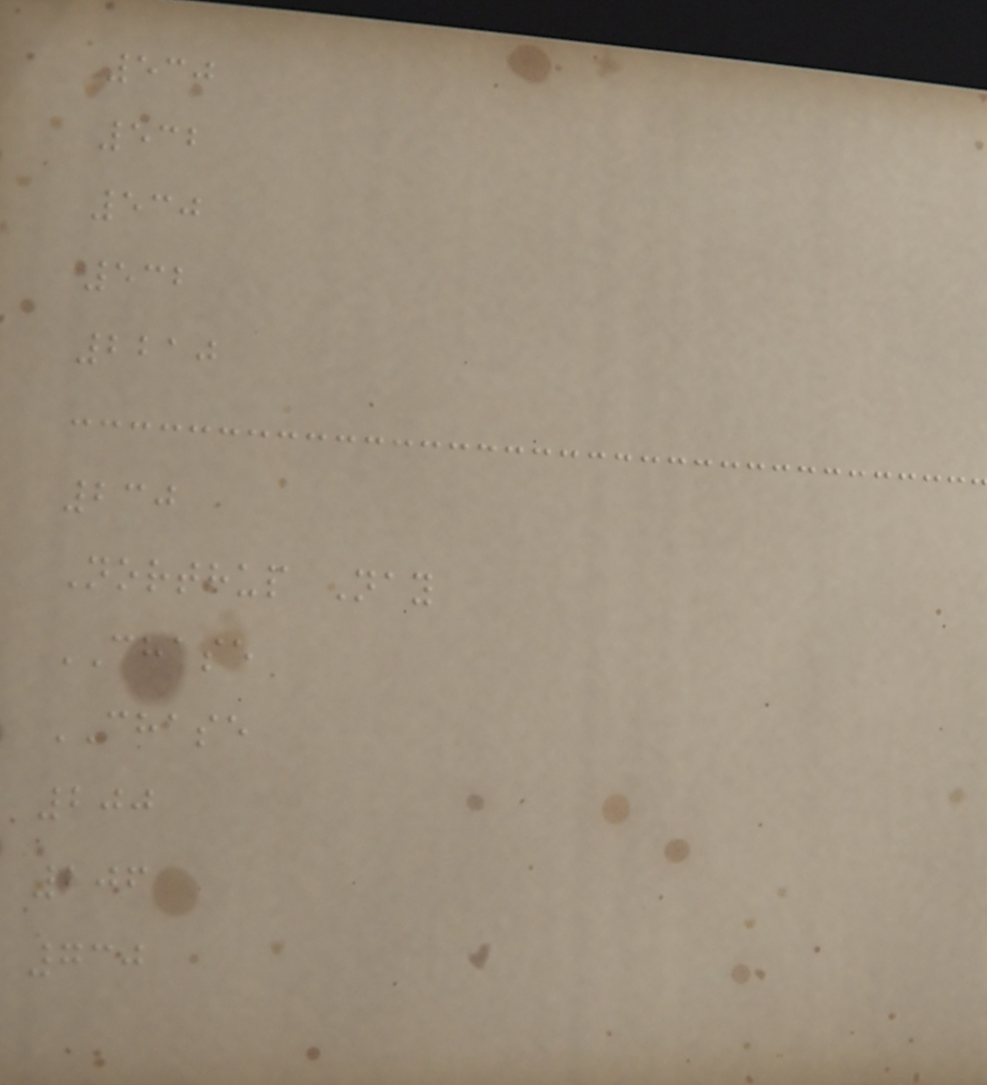530
532
530
532
2210
230
Northup Nay
CHASE
CHASE
200
206
730
